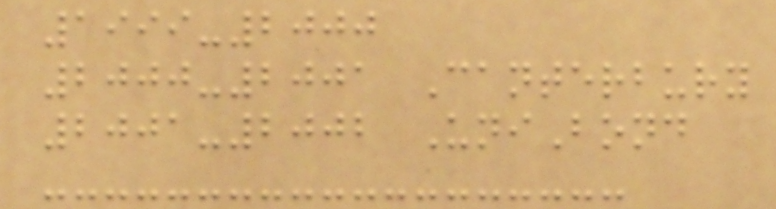1999-2000
2000-2001 Canterbury
2001-2002 UniBond
